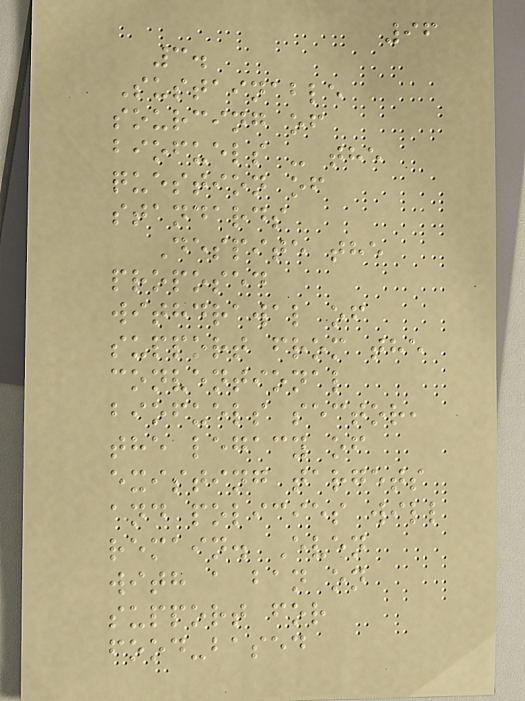96
3.
Sustainable
sourcing of
biofuels - the
question of
standards
Despite the
proposed
withdrawal of
support from the
conventional
biofuels sector,
the legacy of
existing targets
and policies will
remain. Even
with a ban on
support for
food-based
